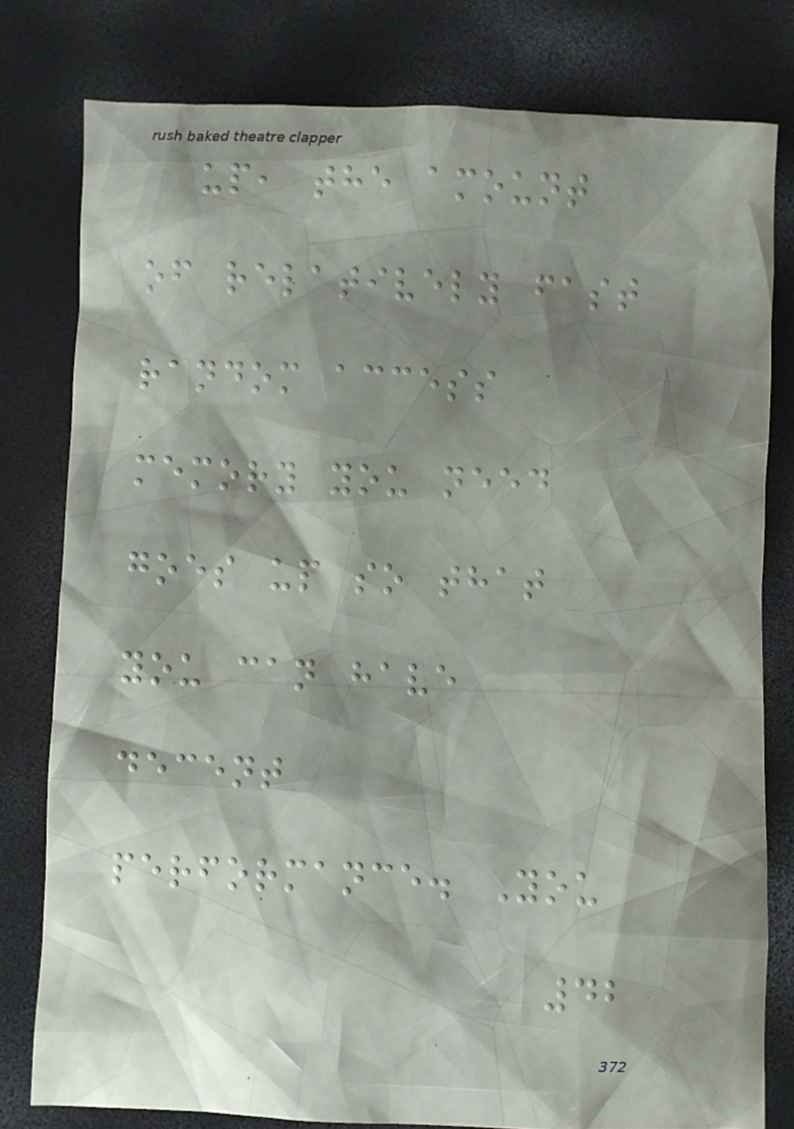up, the amount
of relatively fast
random access
memory you need
goes up so that
you can have
decent
performance. You
42
